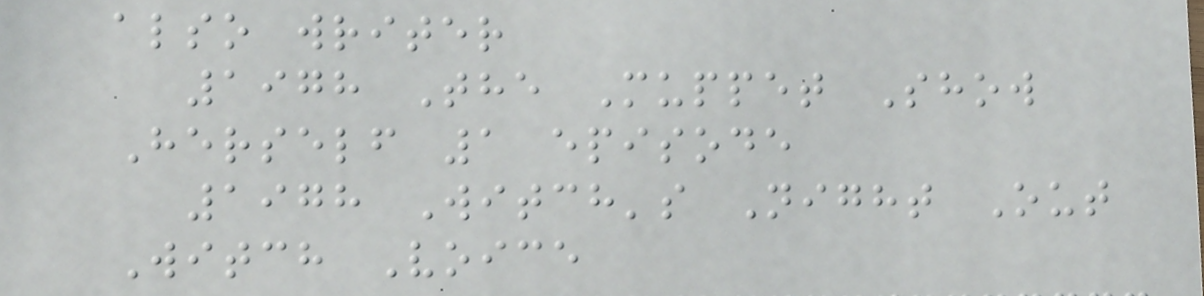also writer
1978 The Muppet Show
Herself 1 episode
1978 Witch's Night Out
Witch Voice
